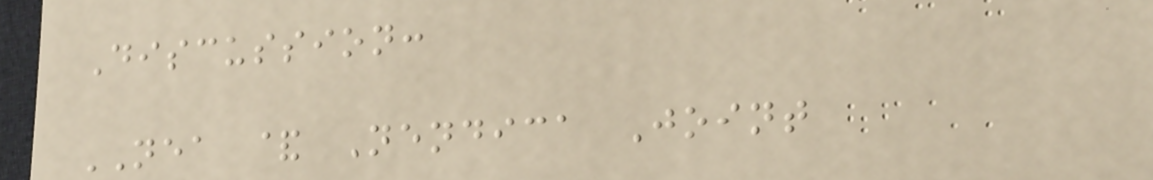Discussion:
NEA & Nendica Joint
